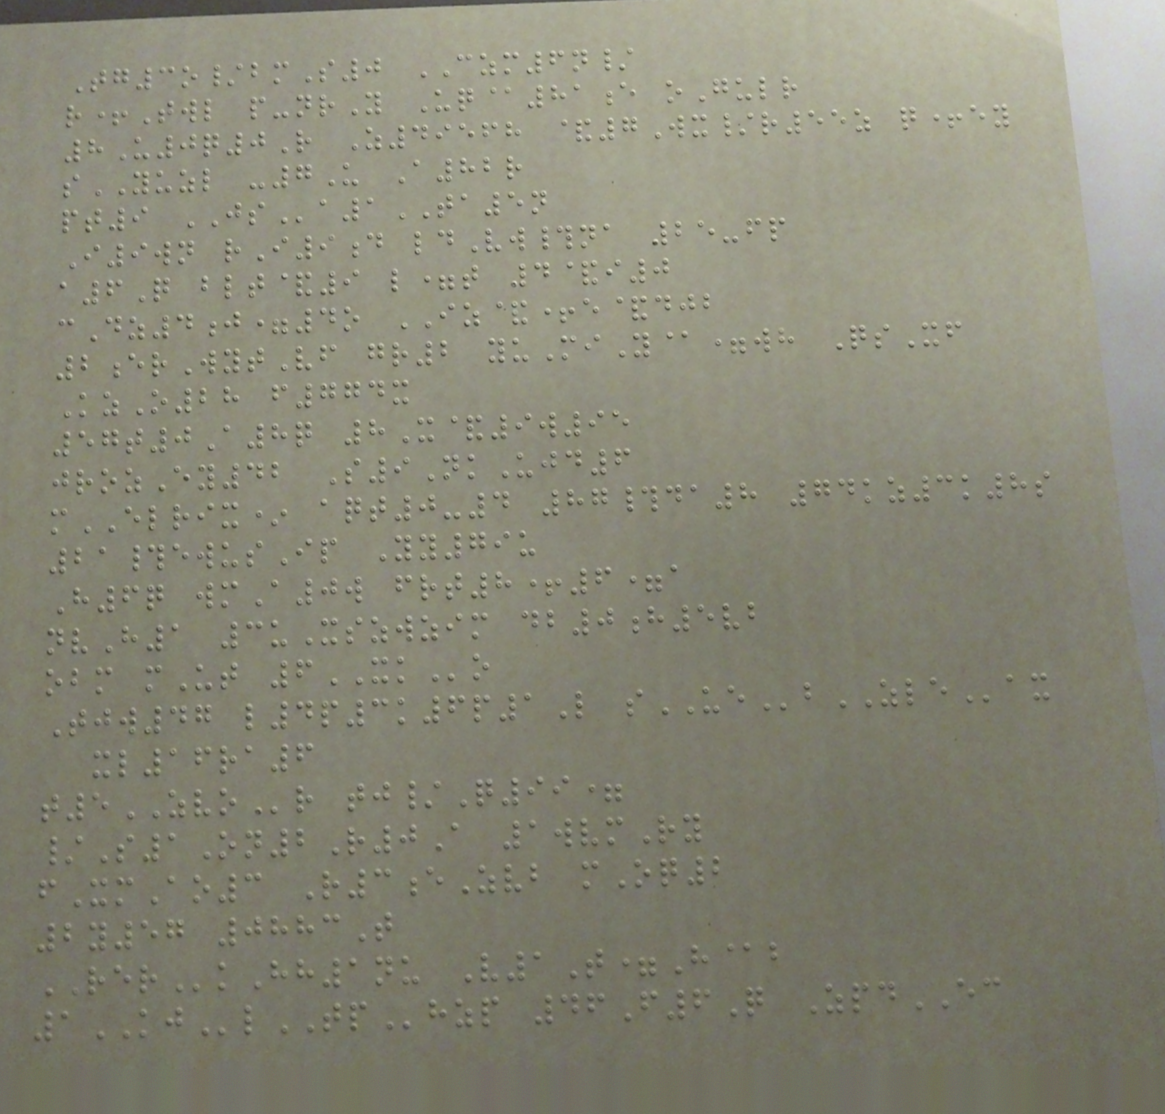Tg3o/bmS0 CZM6n/
r+Twl p-nrY Uq@81e oGulr
8U0q0R Z49568 &7Wx/r55z q+ey
sYUZL -7U A82r
pt9 JSa1TA5n
I9wn rI9d ldVw#na 25-fp
a6Q blt&9 l=t 4&i0
cDz4j=4o IZ&+e&djb
2erWytVf gr2 yuMiY@=wh QsXf
KzO28 f774x
57t0A8q 8X&9w95
jrozEy42 S9NkUjd6
mELRIX* aqt0-4 87#da8 74kz3k8s
21#ewusIp Yy79u
H6q wmA0w frt8+6=a
nvH1 3uXszwzim db0h5vb
obm mUt 6XKo
Tjw47 l4p3k6p1L sUEbZLEax
xl16ra6
t5ZVOr tj/Q99=
/S1On2R0A 1wvmRy
fXmAo3 R3eZvb mOq2
2y57 0883T
RERkHh1nu V1T=H@b
1KJlTPhzp 46F6Q ZpdEC
